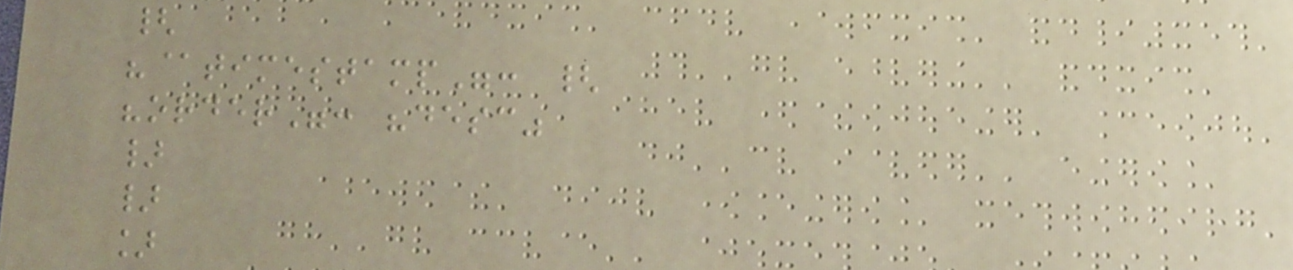{
"@timestamp": {
"order": "desc"
}
}
]
